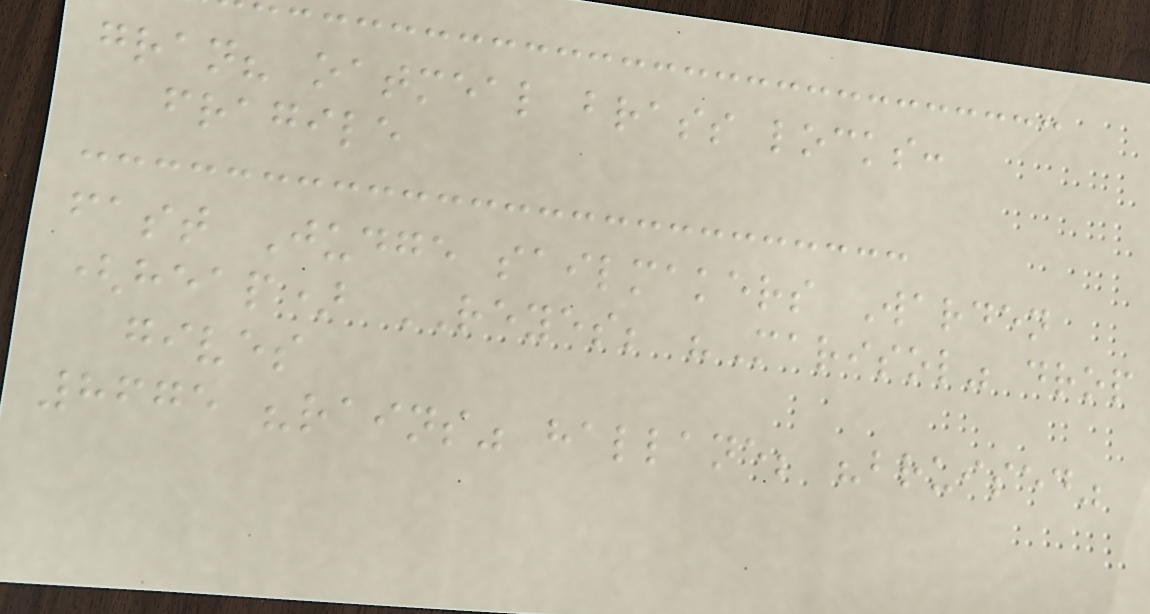gran? oatmeal brass locks:
fragile
fast Judge sailmakers Warden
(heap) REYES; "Marisol" drop
gives
8675 "rains" hallane; "bruised"
